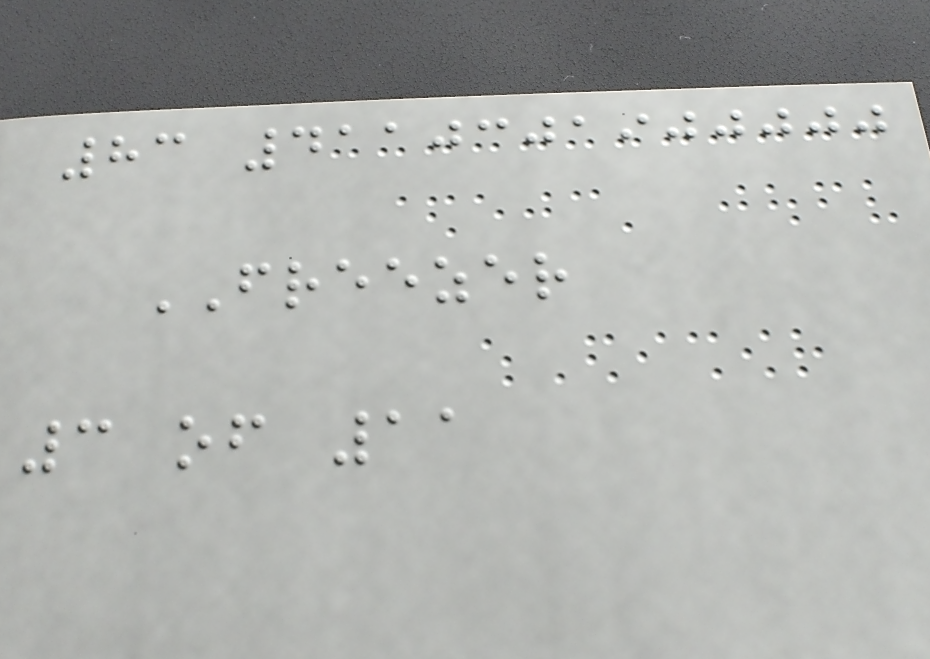83 4110301900000
FREEZER
3 of 11
